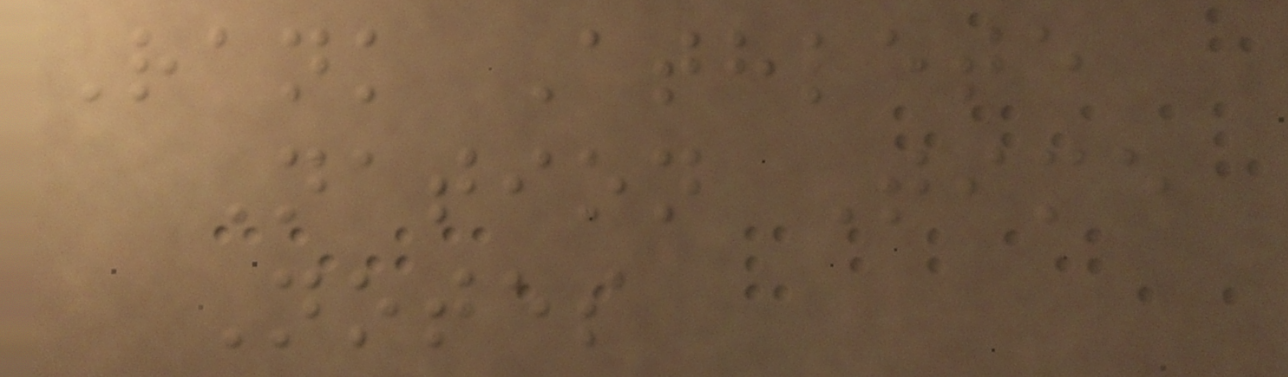Rank Athlete
Nation Time
Notes
